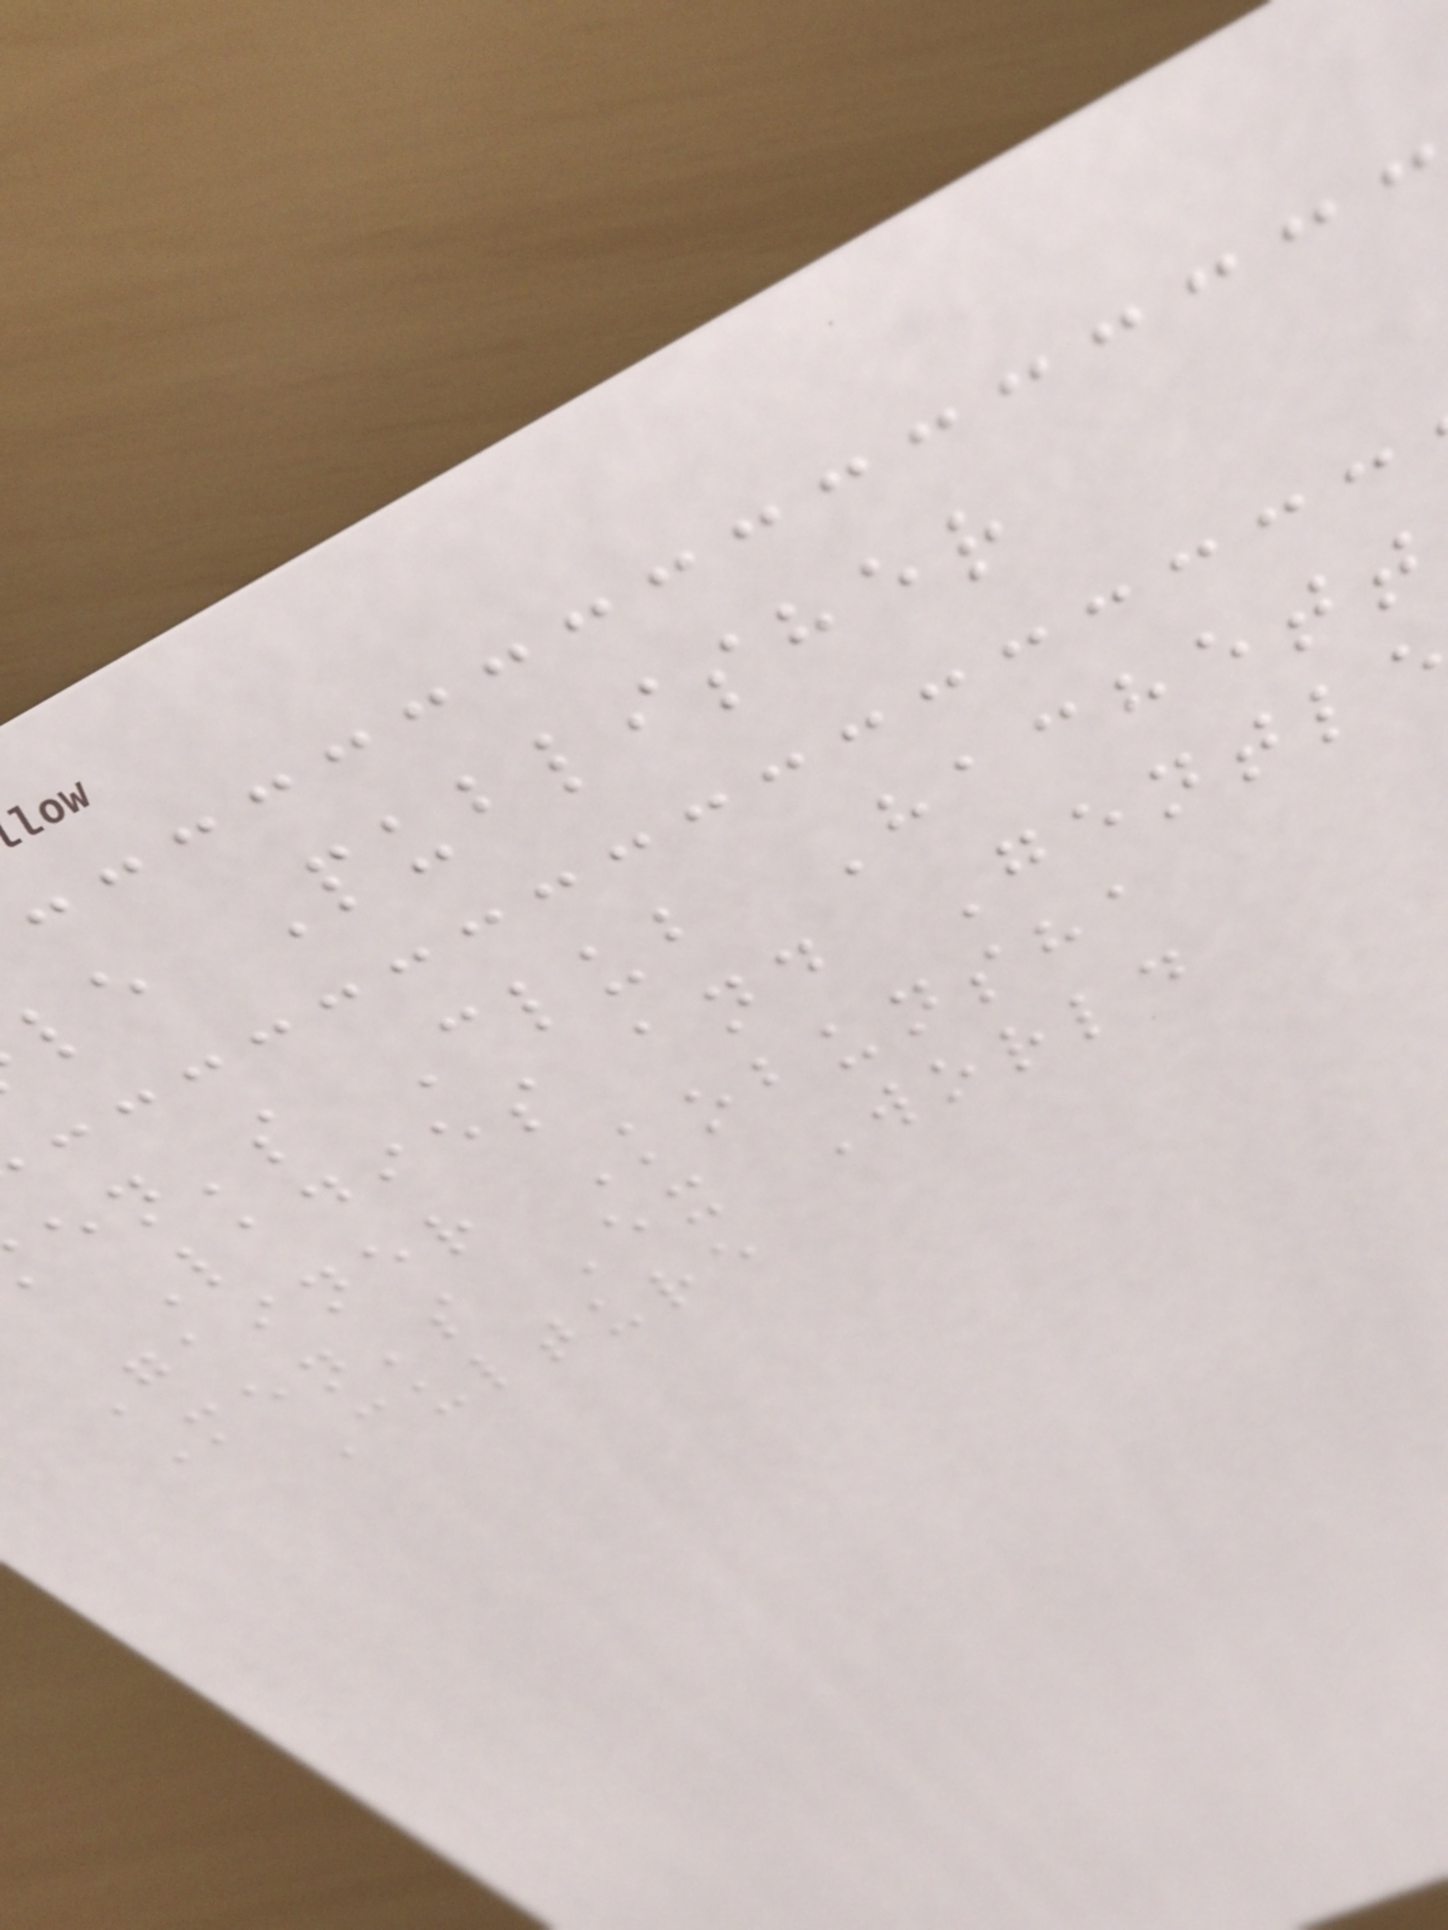le Publisher
en's Club Hachett
Ladies and Gentl
Gainer Kobunsha
Men's Ex World
Culture
